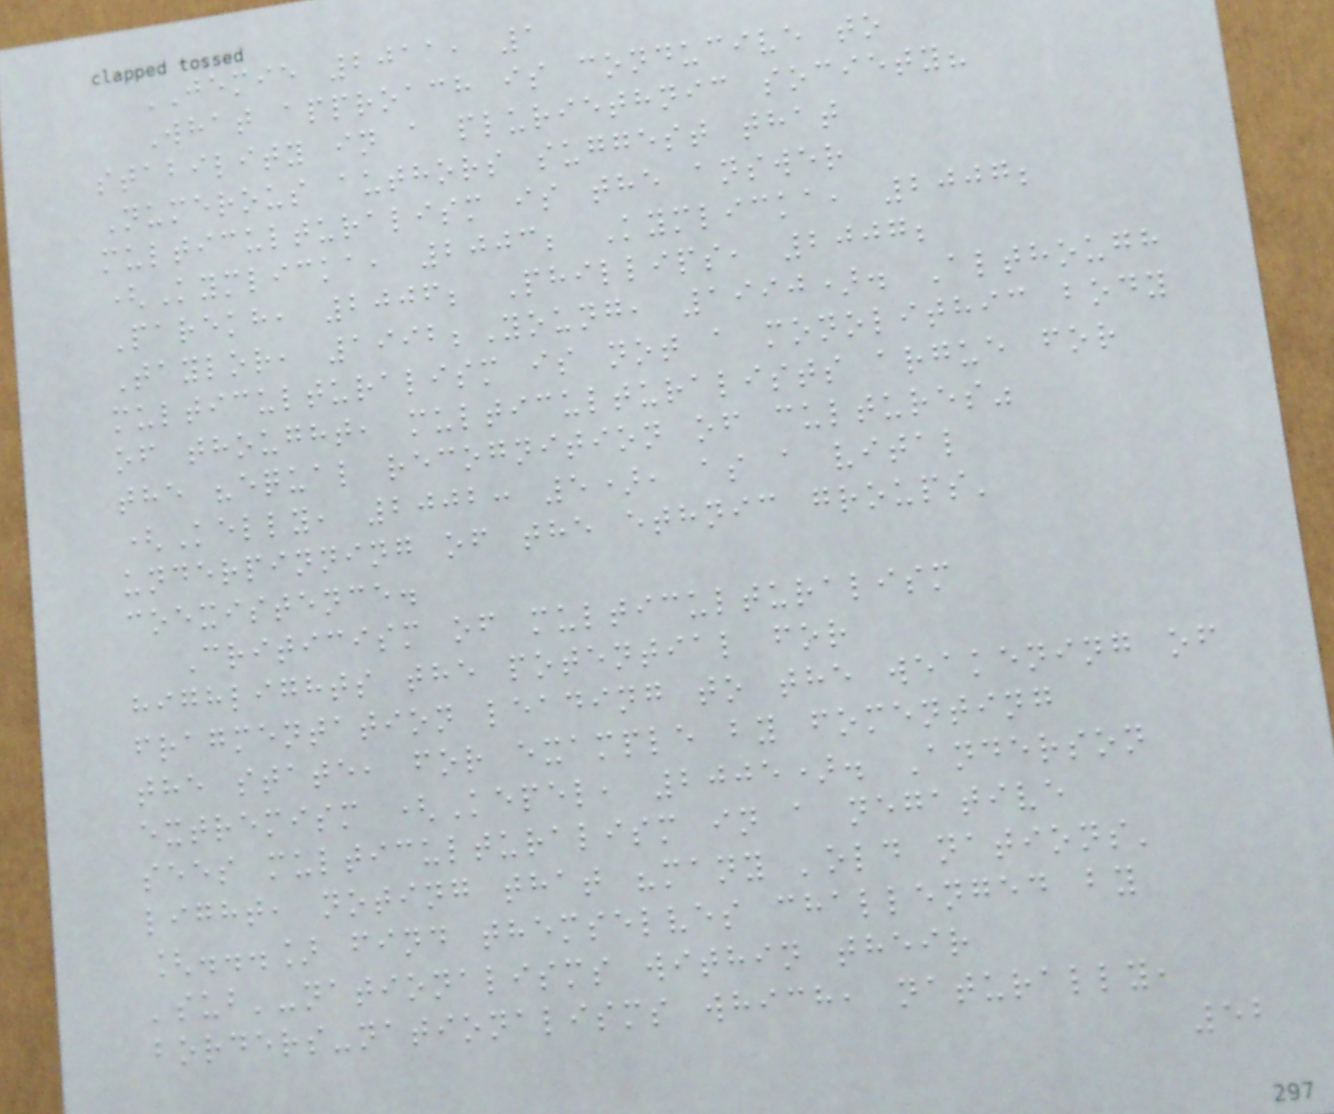JEMIE 2011, 1
What approach is conducive to
stability in a pluriethnic society?
Numerous authors suggest that
multiculturalism is the answer
(Kymlicka, 2003; Kymlicka, 2007;
Parekh, 2006; Phillips, 2007;
Taylor, 1992;Young, 1990). Although
multiculturalism is not a monolithic body
of thought, multiculturalists argue for
the "equal recognition of cultures"
(Kelly, 2002: 5), as a vital
underpinning of the ethnic groups'
coexistence.
Criticism of multiculturalism
highlights the potential for
fragmentation leading to the weakening of
the state, for example by fomenting
extremism (Kepel, 2005). Anderson
sees multiculturalism in a negative
light, noting that "many 'old nations'
[...] find themselves challenged by
'sub'-nationalisms within their
borders-nationalisms which, naturally,
52
